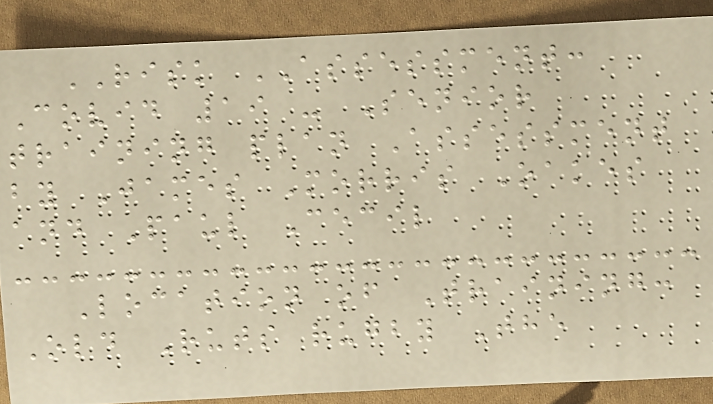RISK ASSESSMENT:
Covid 19 - Senior
training plan Assessment
by James Morris Oakes
and Paul Cecil
Location of Training:
Old Ruts rugby The
